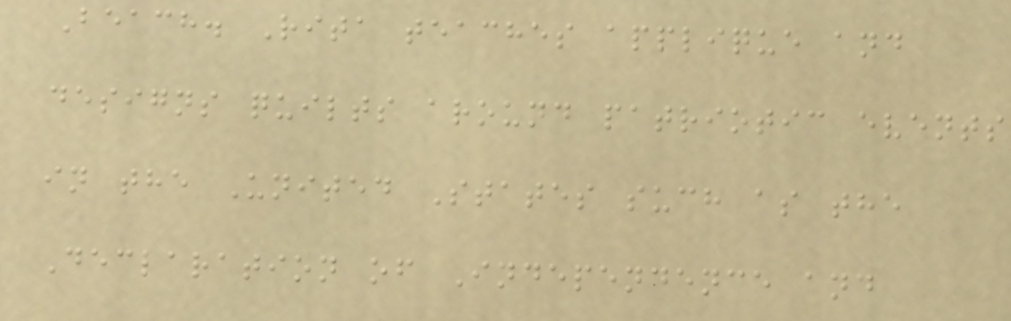Beach. Rita teaches applique and
designs quilts around patriotic events
in the United States such as the
Declaration of Independence and
